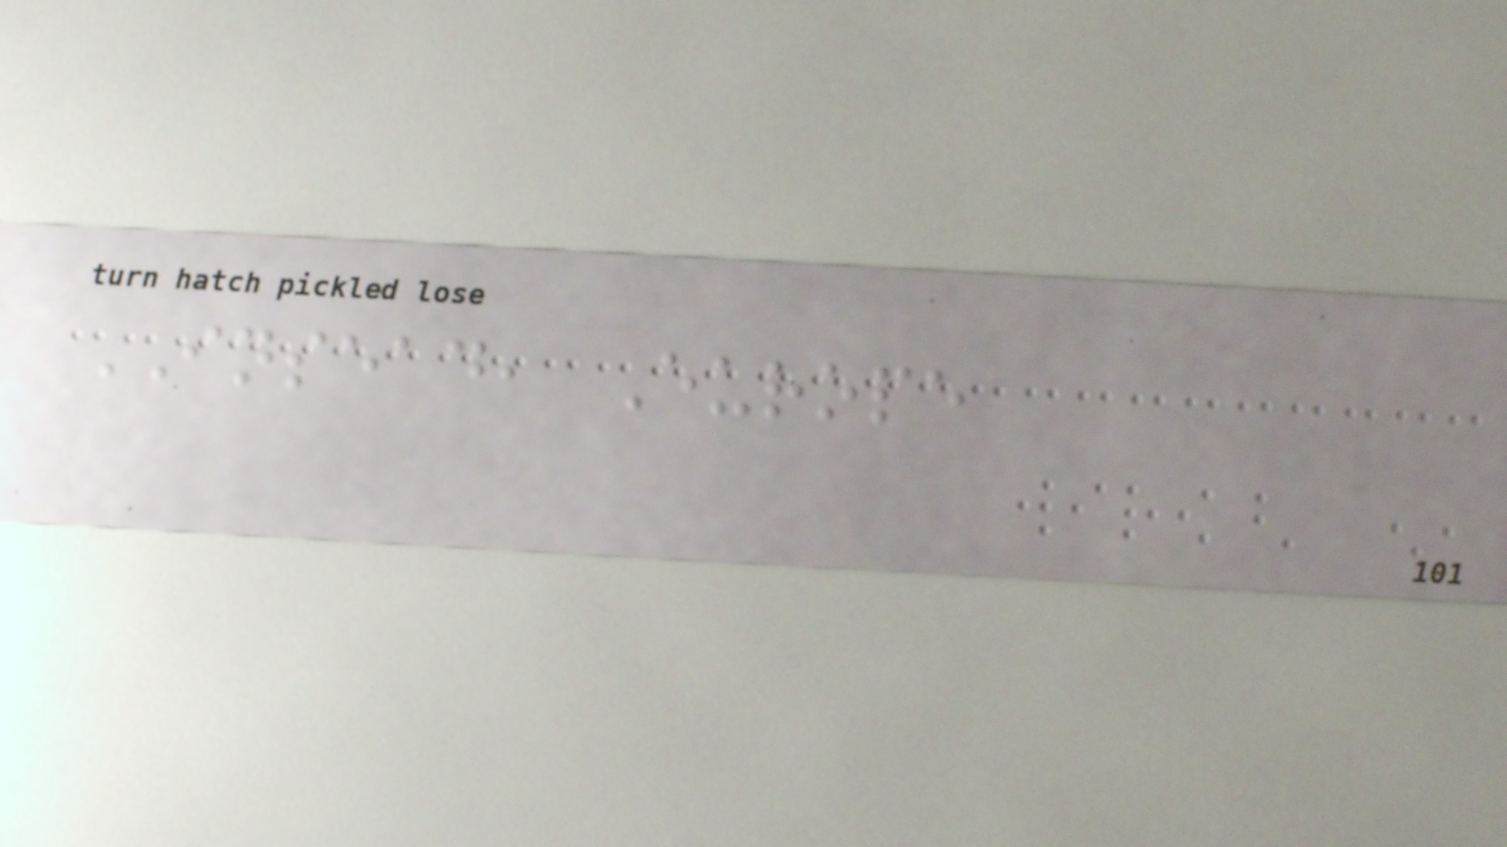INSEAD, Europe
